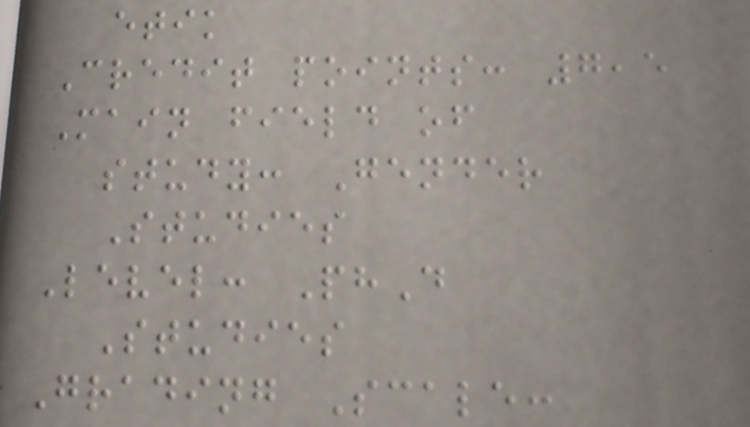etik
Credit points: 7,5
Main field of
study: Gender
Studies
Level: PhD
Studies
Grading Scale:
